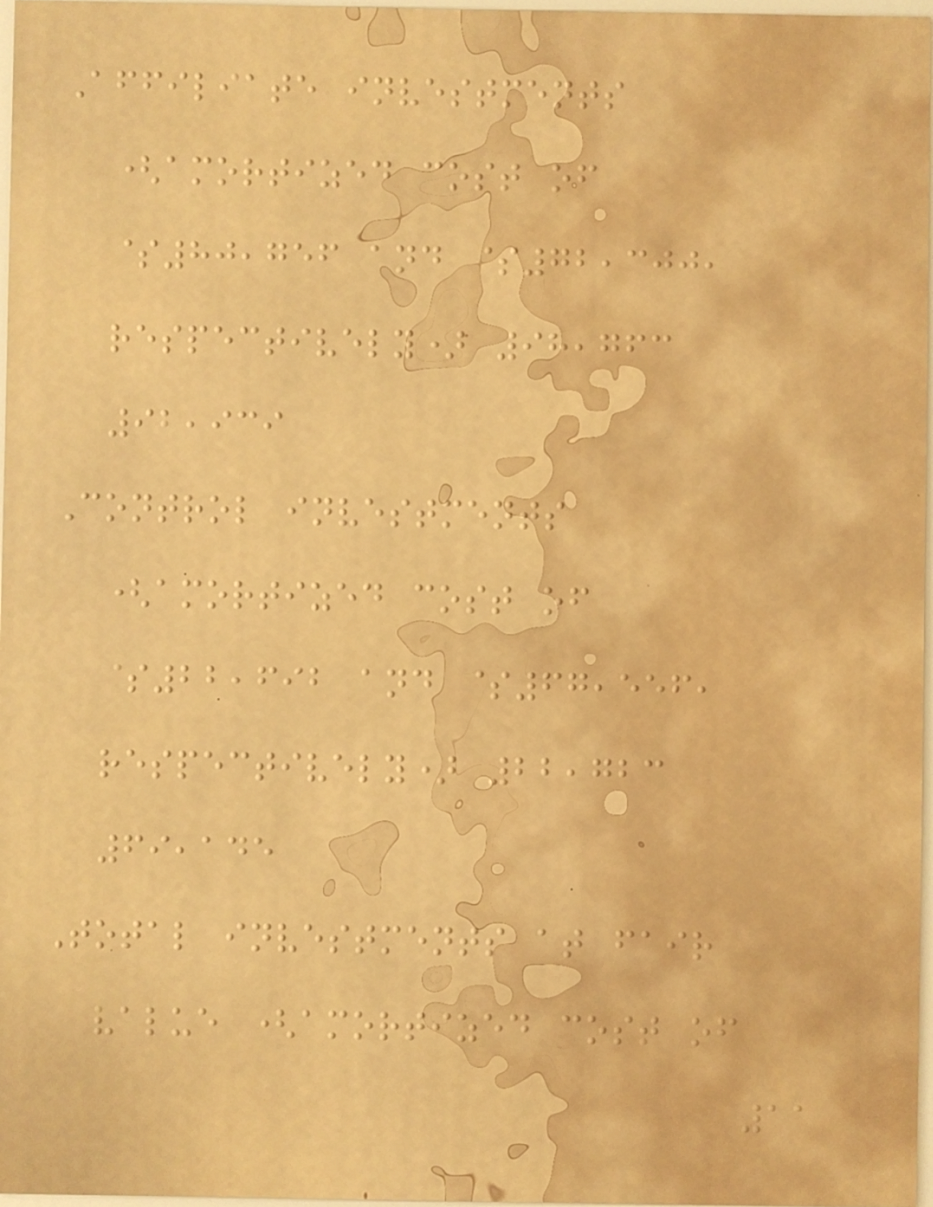Affiliate investments
(amortized cost of
$80,756 and $72,300,
respectively) 98,763
92,939
Control investments
(amortized cost of
$22,692 and $67,556,
respectively) 22,723
69,145
Total investments at fair
value (amortized cost of
11
